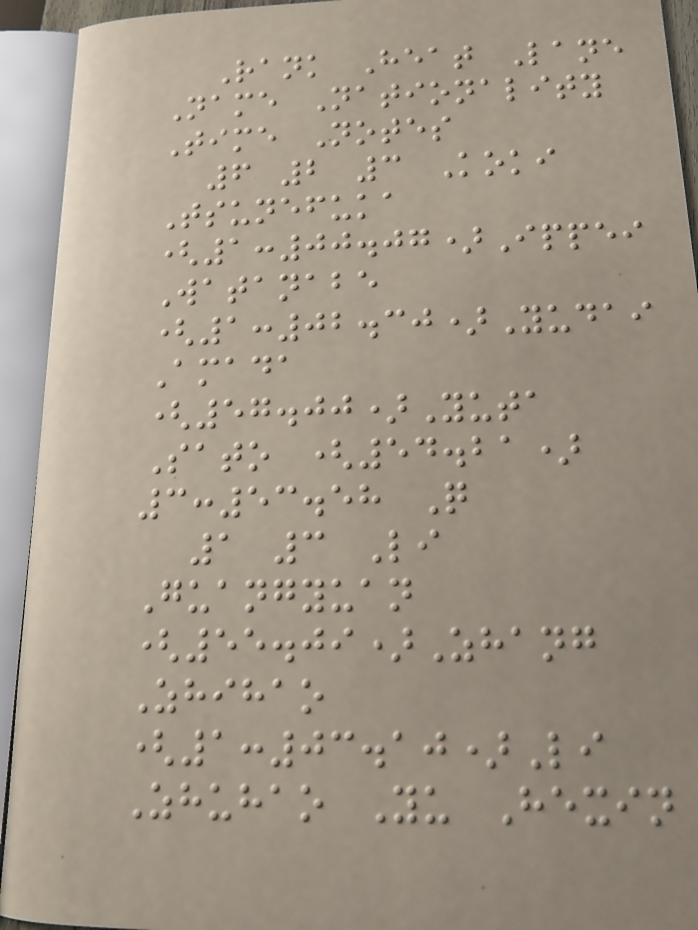Rank Heat Lane
Name Nationality
Time Notes
6 2 3 Koki
Tsunefuka
(1:00.07)Ippei
Watanabe
(1:02.30)Yudai
Amada
(57.00)Yuta
Sato (54.21)
3:53.58 Q
1 3 Li
Guangyuan
(55.09)Zhang
Zhihao
(1:03.10)Li
Zhuhao Yu Hexin
